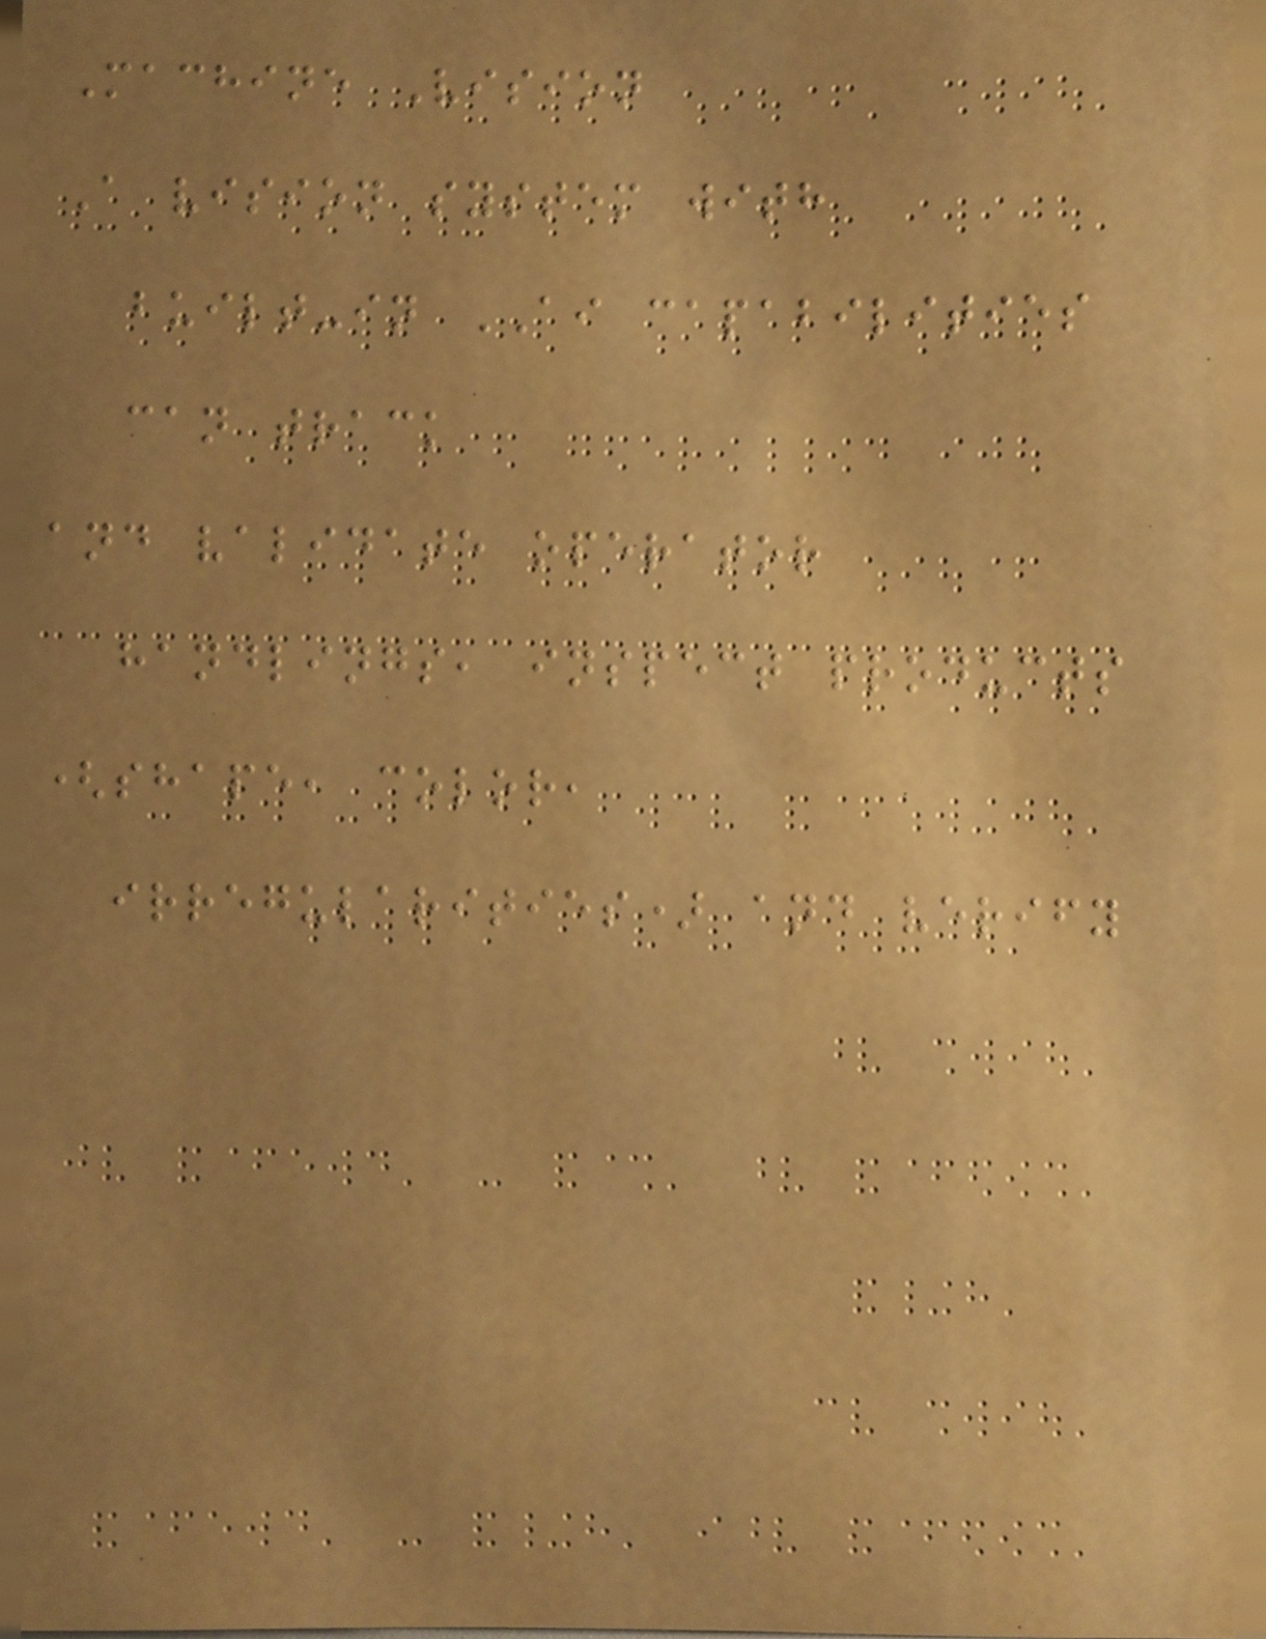Machine Vision
A vision system with
built-in AI capabilities
can track
and validate operator
handlings, inspect products
(shape, color,
irregularities) and verify
